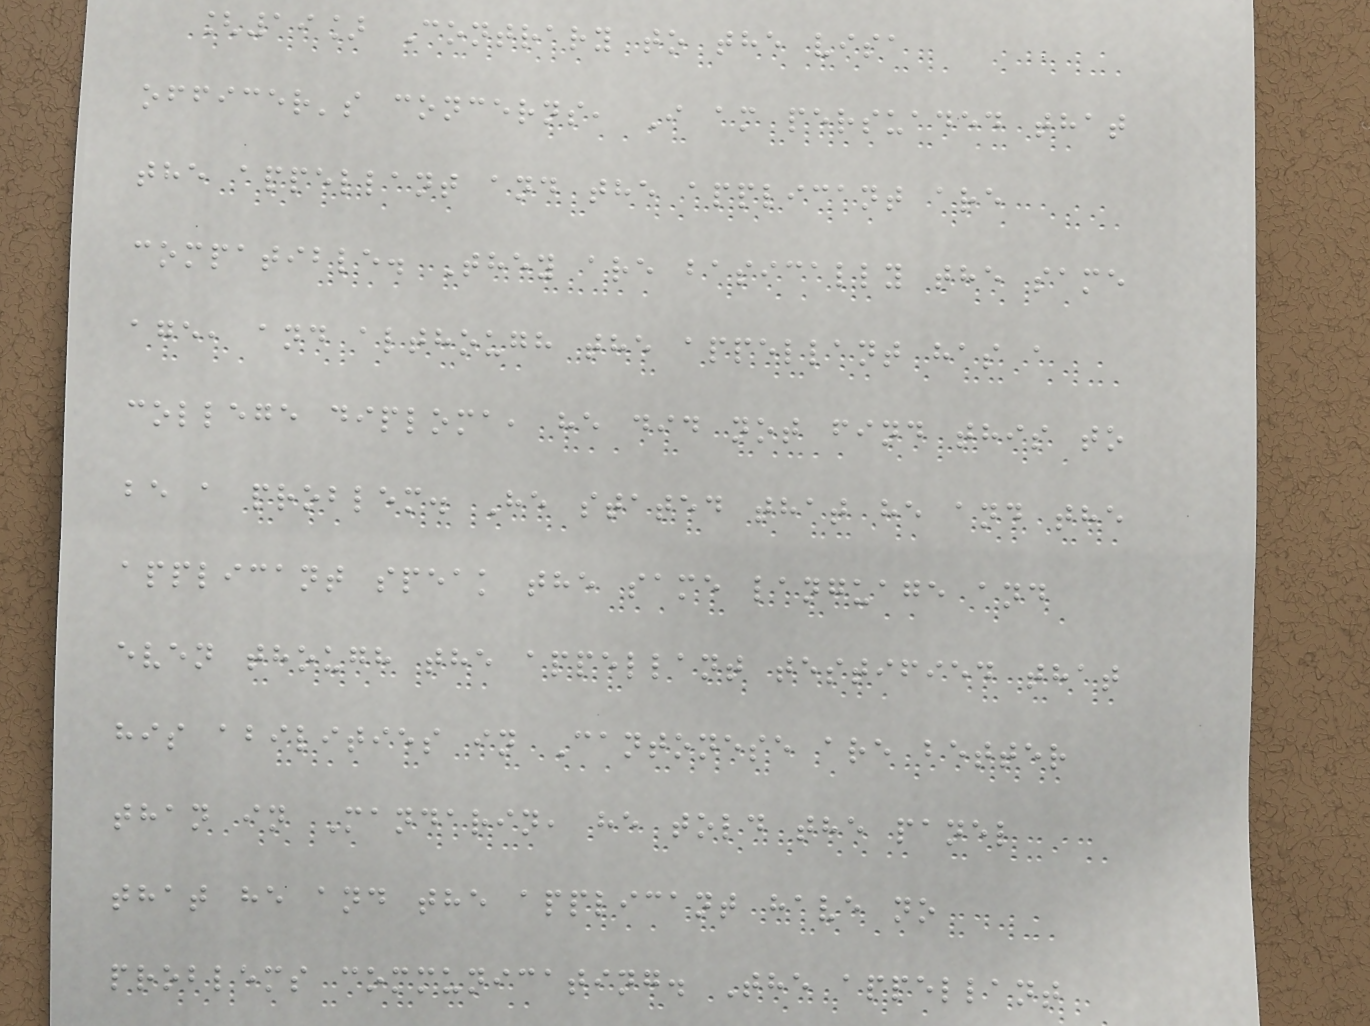[19] Contrary to the visa
officer's concerns, I am persuaded that
the appellant and the applicant are
compatible. They are basically the same
age, and although the appellant has a
college diploma, he did not find this to
be a problem. He stated that he and the
applicant speak the same language and
even though the appellant testified that
his abilities in Cantonese are better
than in Mandarin, he told the panel
that he and the applicant have no
problems communicating. The appellant
